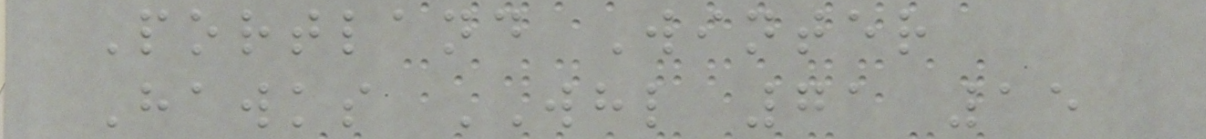Portland Winter
Hawks WHL 71 15
